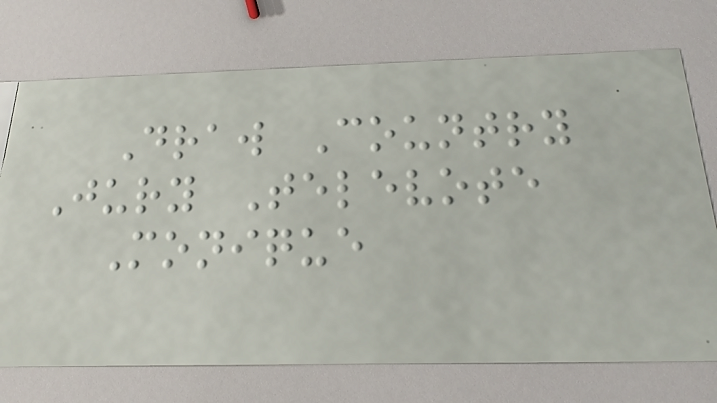Draw Country
Jury Televote
Monique
